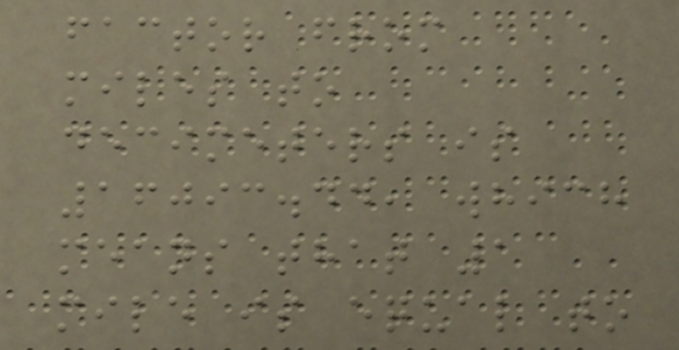factor from
miles to
decimeters is
16093.44, which
means that 1
mile is equal to
